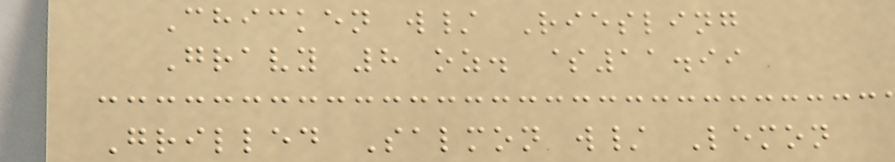Chicken w/ Riesling
Gravy 8 oz. $11.99
Grilled Salmon w/ Lemon
